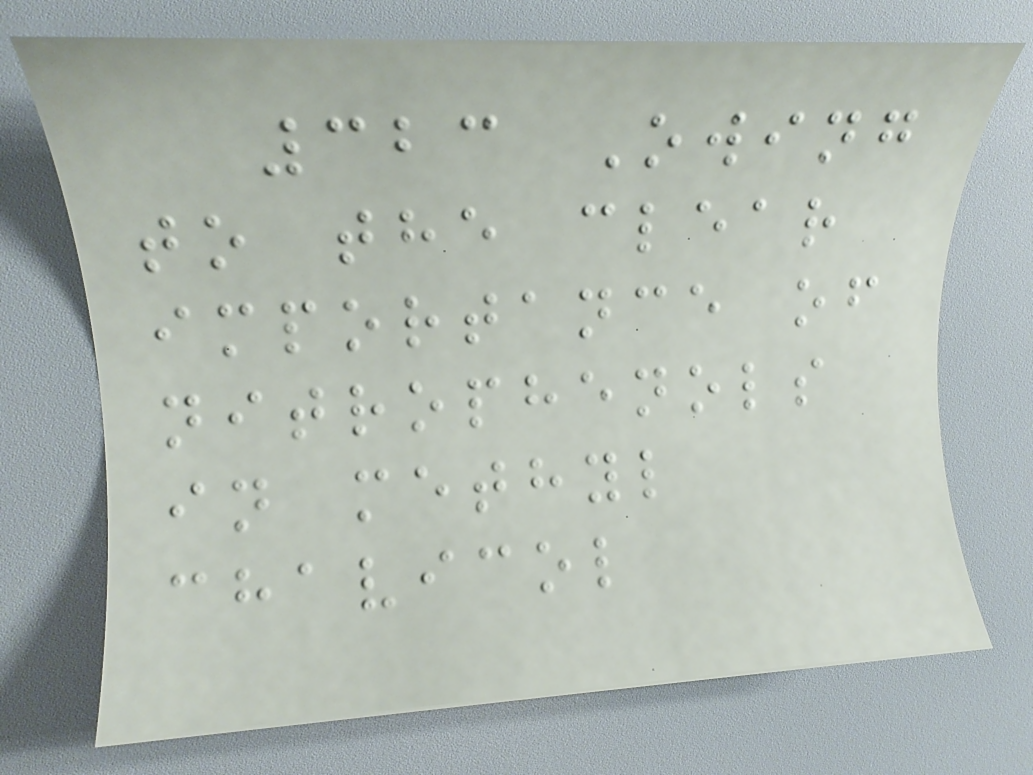323 Owing
to the clear
importance of
nitrophenols
in methyl
chavicol
